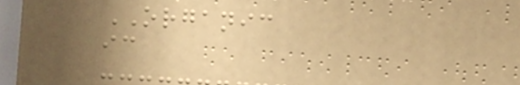ORGANIC
ic
